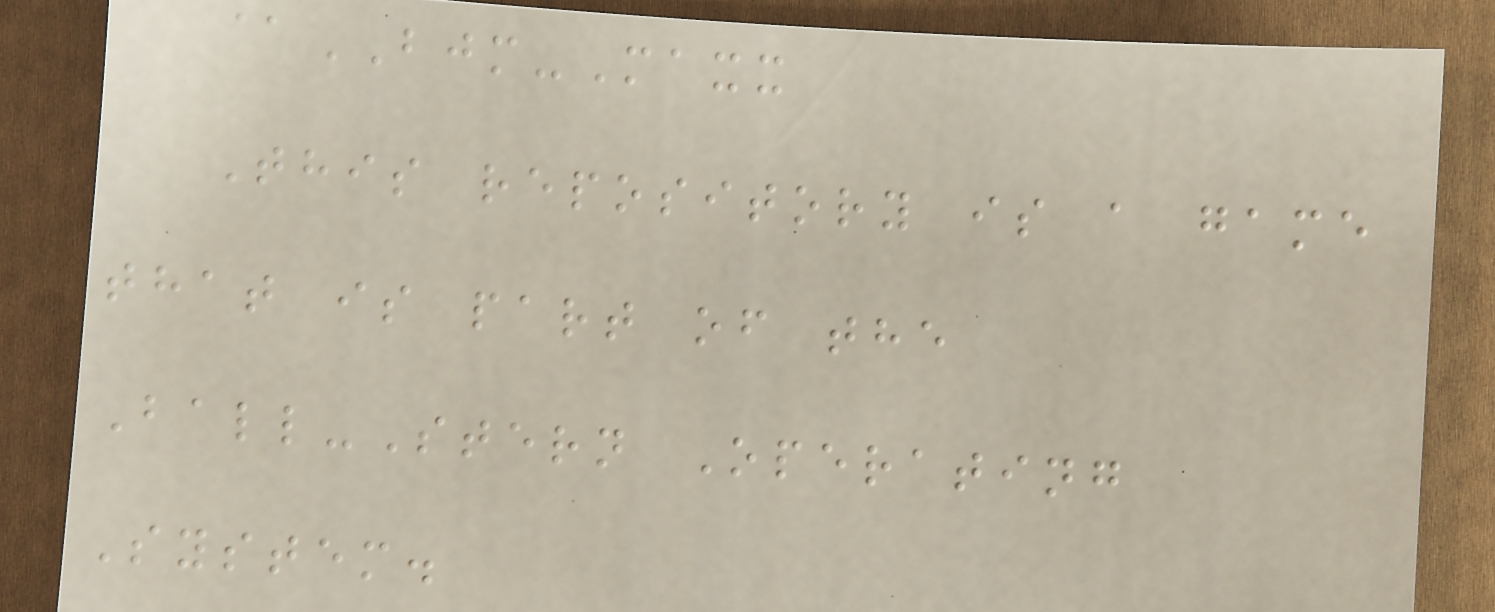@BJM-Maxx
This repository is a game
that is part of the
Ball-Stern Operating
System.
